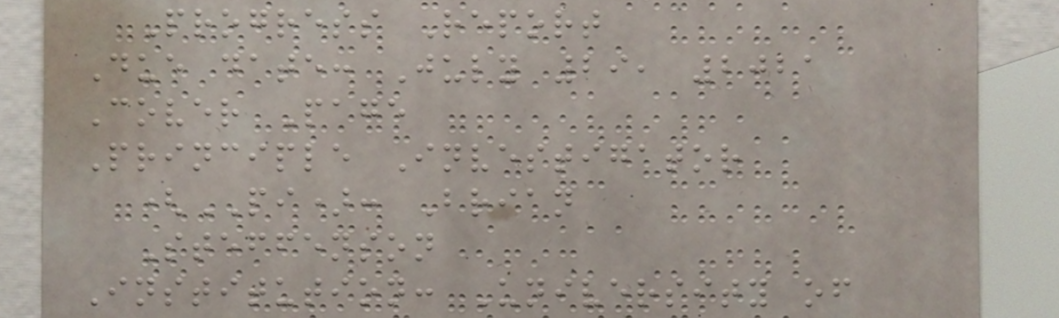Progress Report
Due date: July 29, 2021
Cover Page
Principle Investigator
(PI): Brian
Steffenson
Institution: University of
